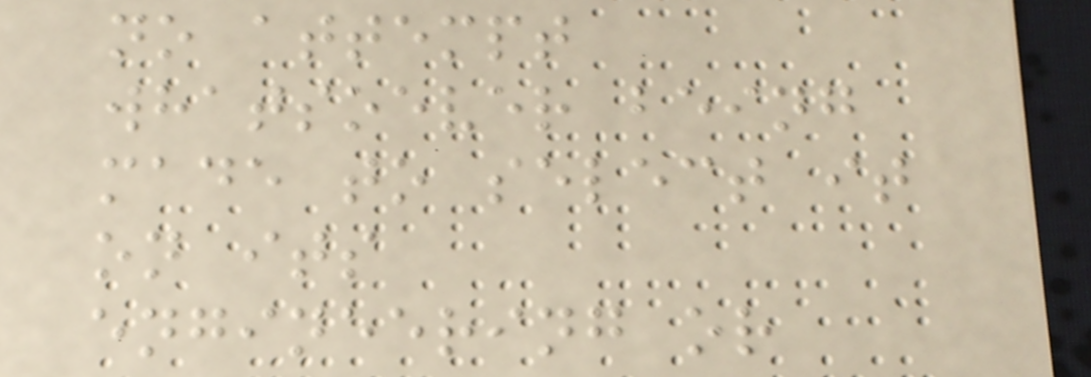no attempt
whatsoever being
made to select it
on its
engineering or
